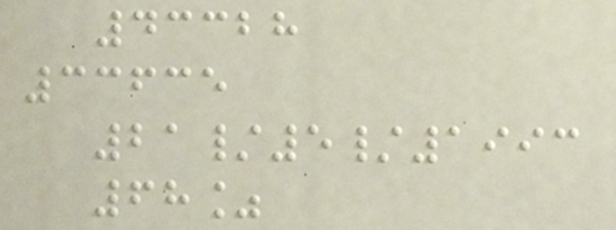43328
33635
21/5/1993
68%
